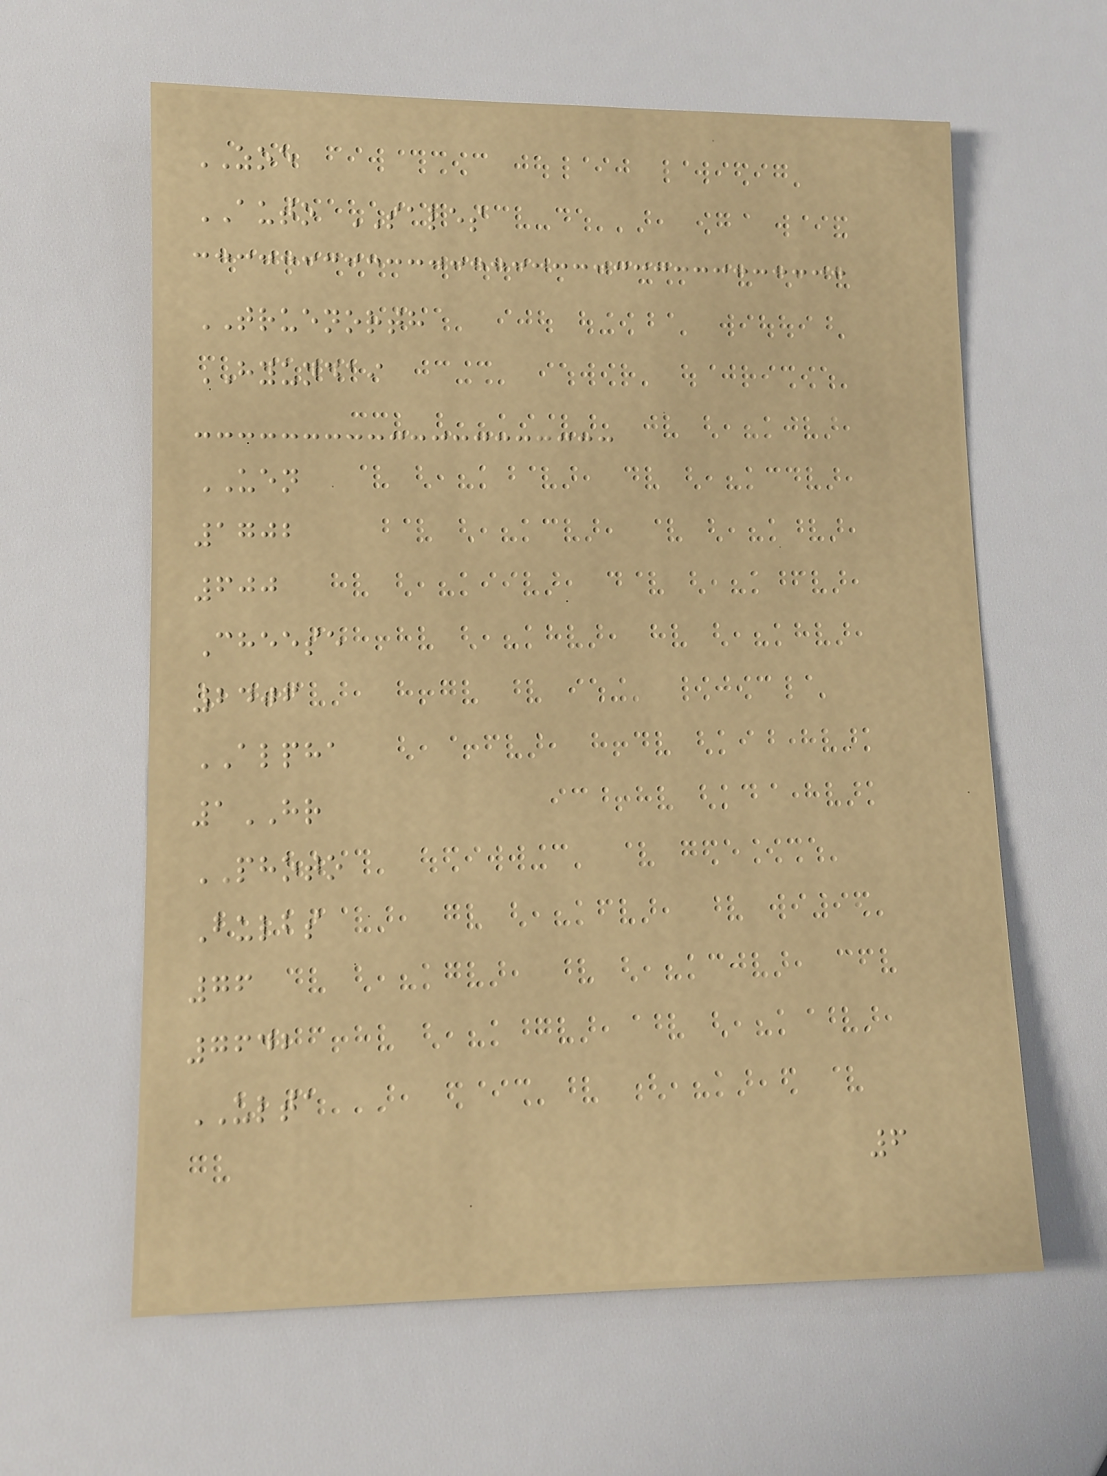ZOE
AUTO SALES
TRUENORTH
HYUNDAI
UEN
1702
600
Cheese
2406
ALPHA
1HR
PHOTO
Bulbs
76
7642
ULTA
6
